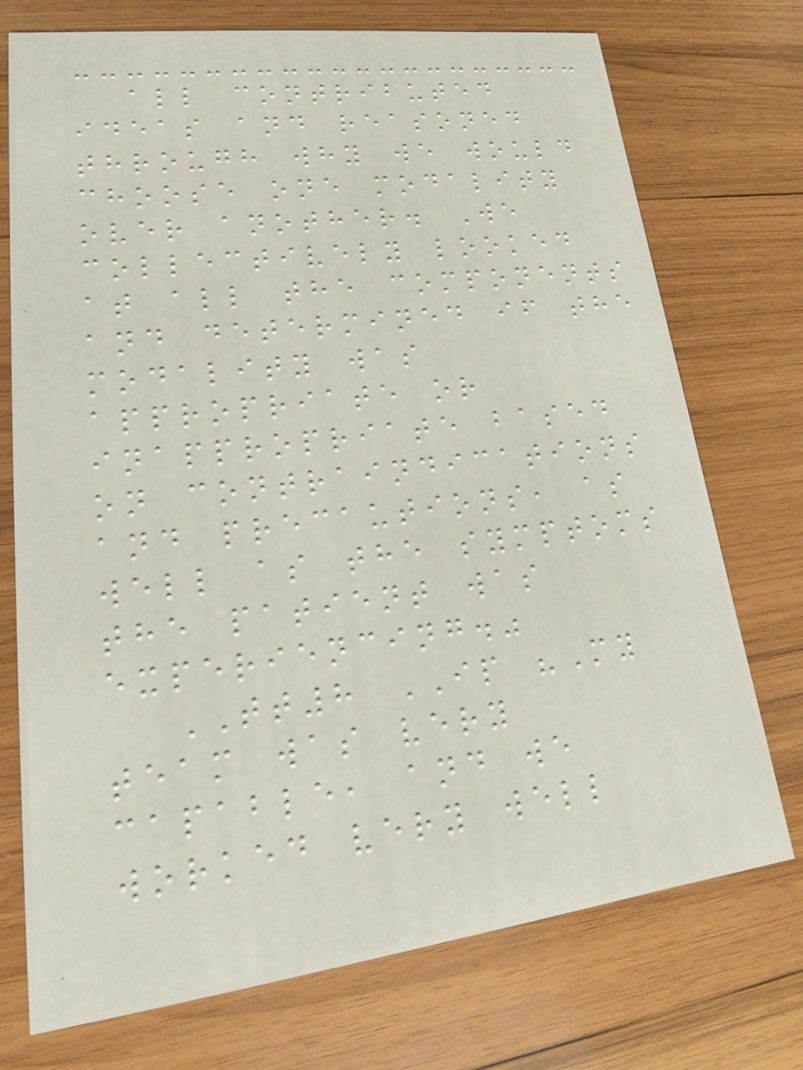all contributed
ideas and reasoned
through why we would
choose one modality
over another. We
collectively looked
at all the components
and determined if the
modality was
appropriate or
inappropriate based
on contraindications
and precautions, as
well as the symptoms
the patient was
experiencing."
TT8 IP "My
team was very
capable, and we
worked very well
